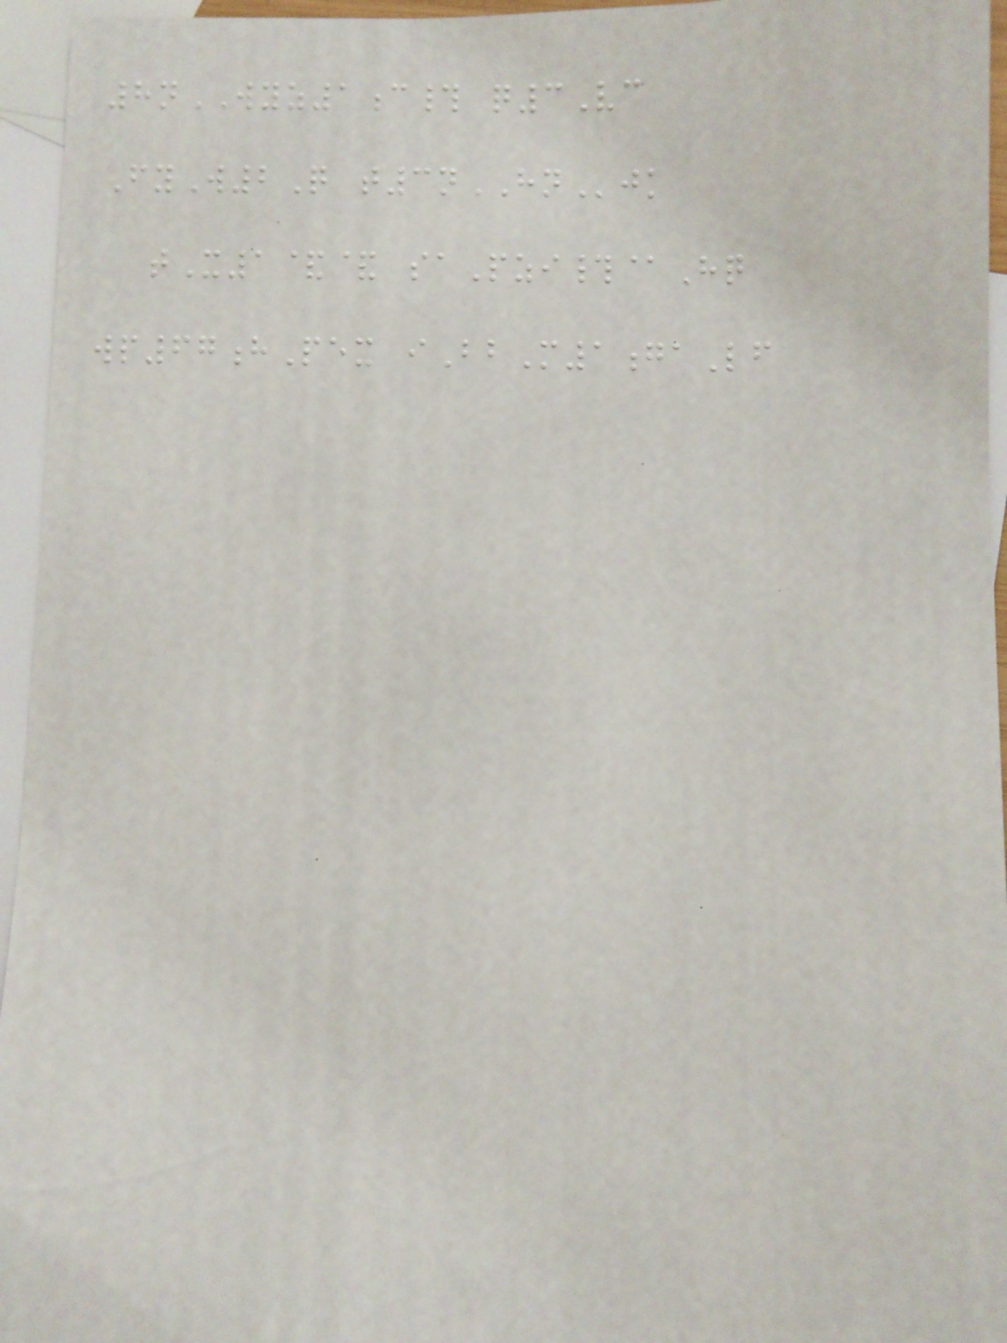8nWYZ1c# q3Vc
FyW2Q t3nHNjk
tX1&& saPzi#@Hq
wp67hPex iBbM1gaLf
